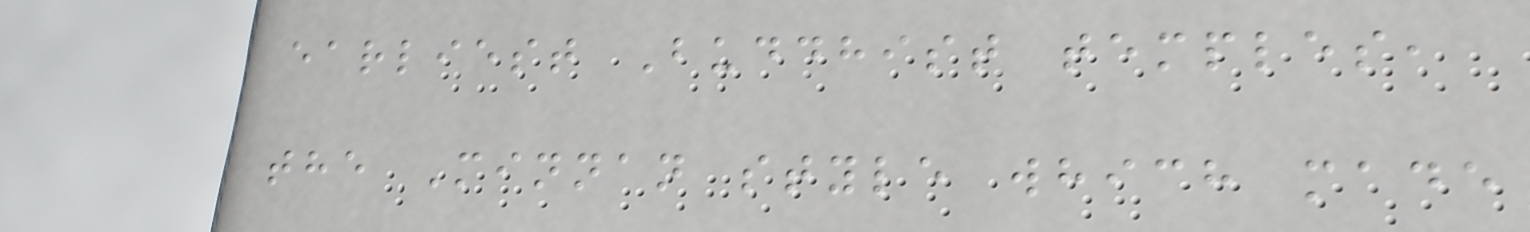earliest Buddhist temples,
the Minnan style which made
